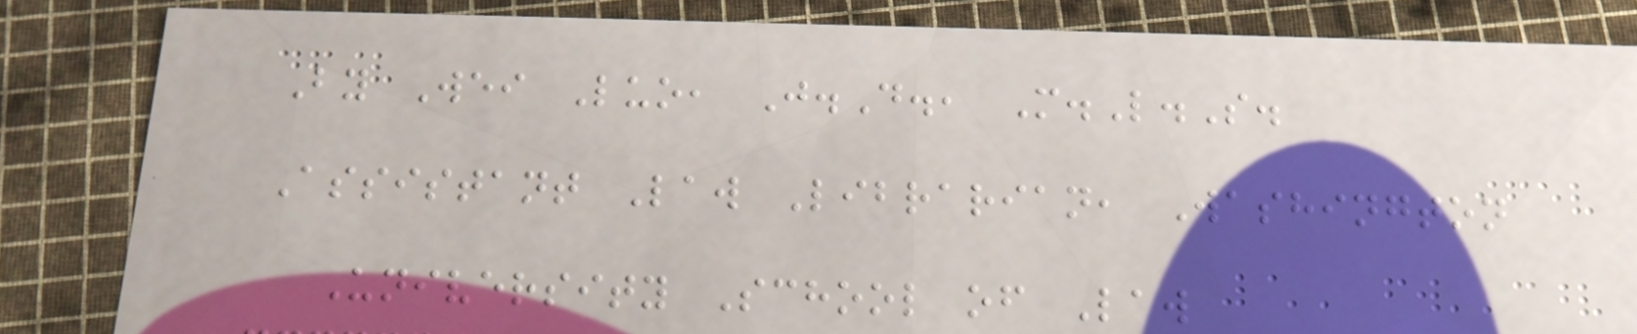By Wei Luo, J.D., M.L.S.
Assistant Law Librarian, Washington
University School of Law
